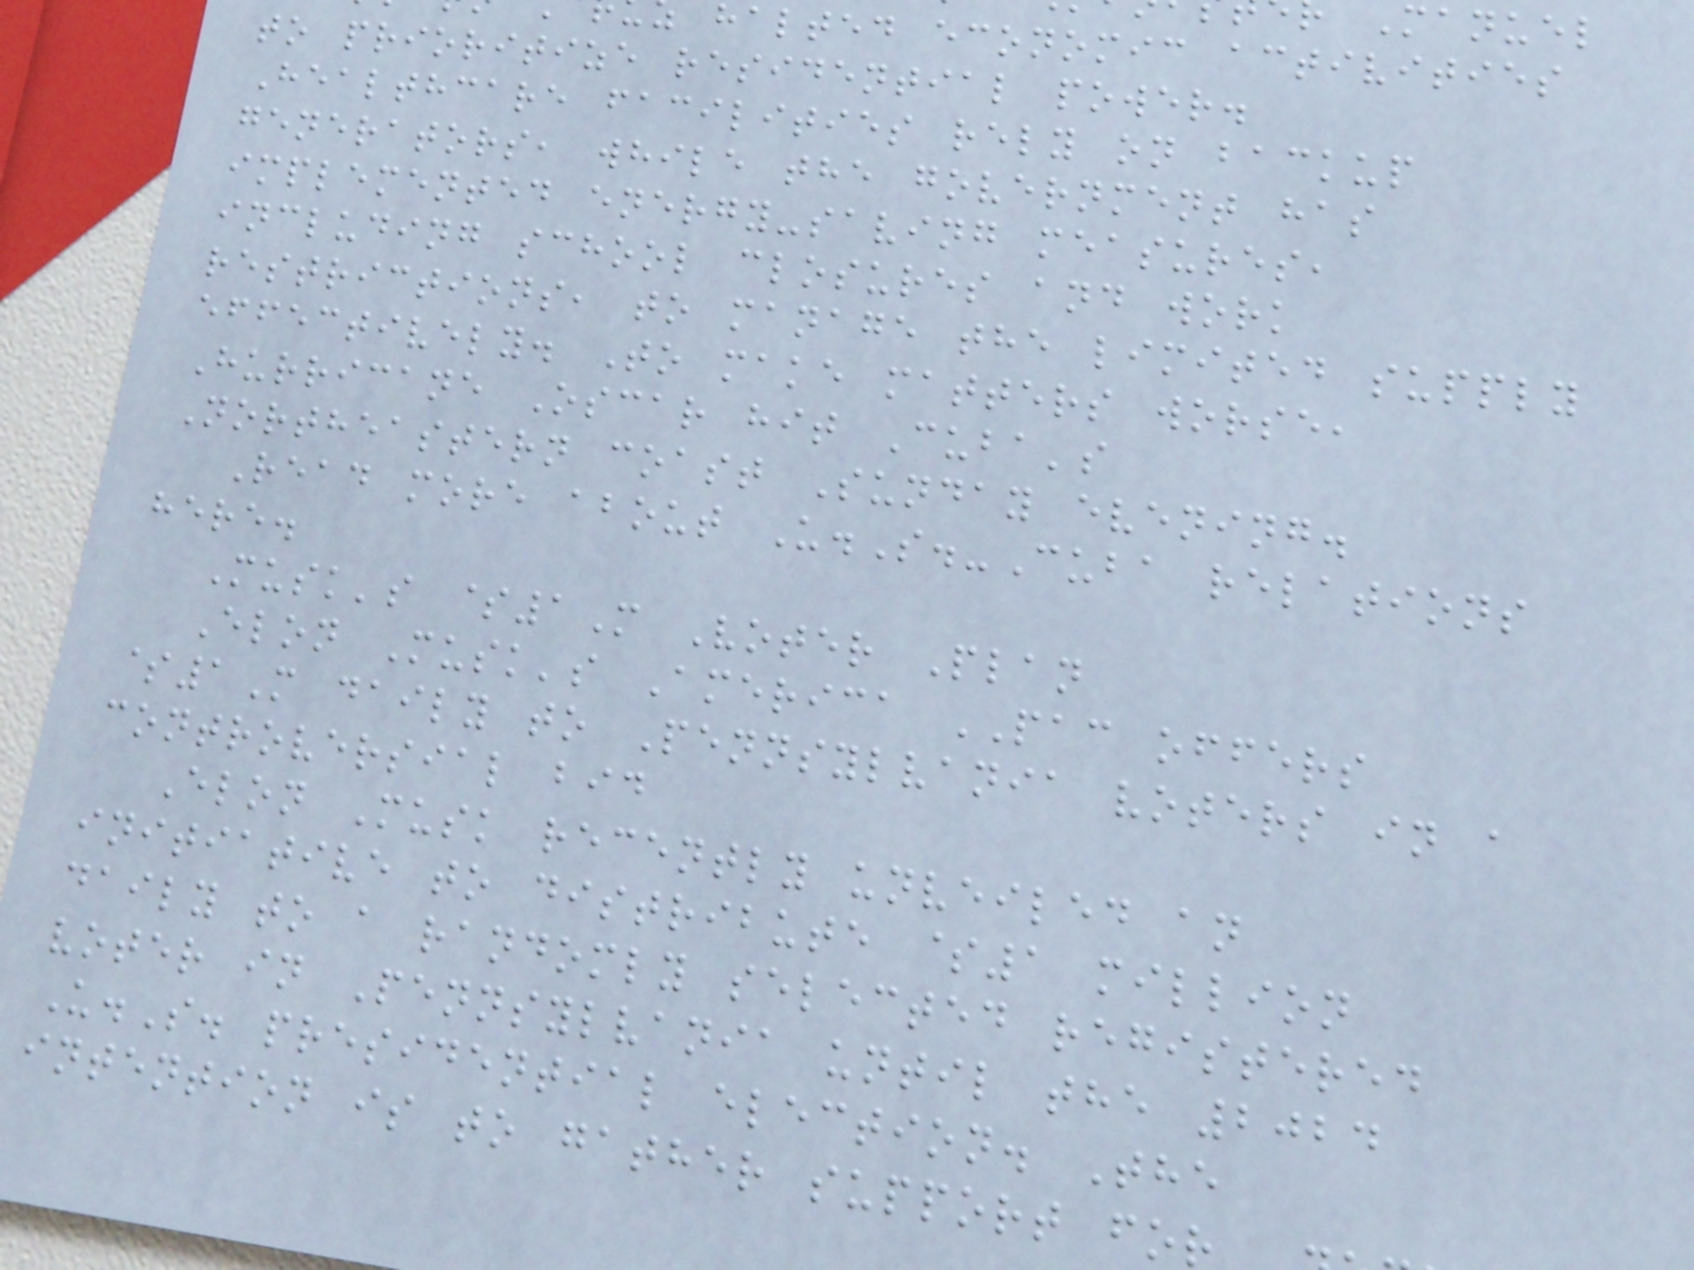halted economic activities
to prioritize residential power.
Healthcare facilities rely on backup
generators, while the government has
implemented energy-saving measures,
including school closures and work
restrictions, to manage the limited supply
effectively. To make matters worse,
Hurricane Oscar hit Cuba's
Northeastern coast Sunday evening.
Read more about U.S.-Cuba relations
here.
Musk's $1M Voter Plan
Elon Musk's America PAC offers
$1M daily to Pennsylvania voters in a
controversial bid
Elon Musk recently unveiled an
initiative to distribute $1 million
daily to a randomly selected registered
voter in Pennsylvania until the 2024
U.S. presidential election. The
intention is to gather support for
